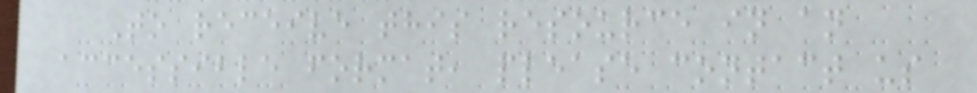To receive this resource in an
accessible format, please contact us
